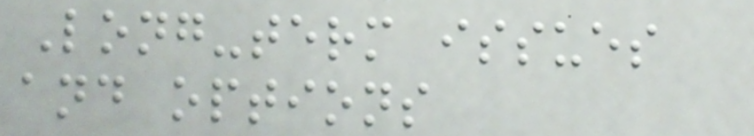Long-term issues
and options
